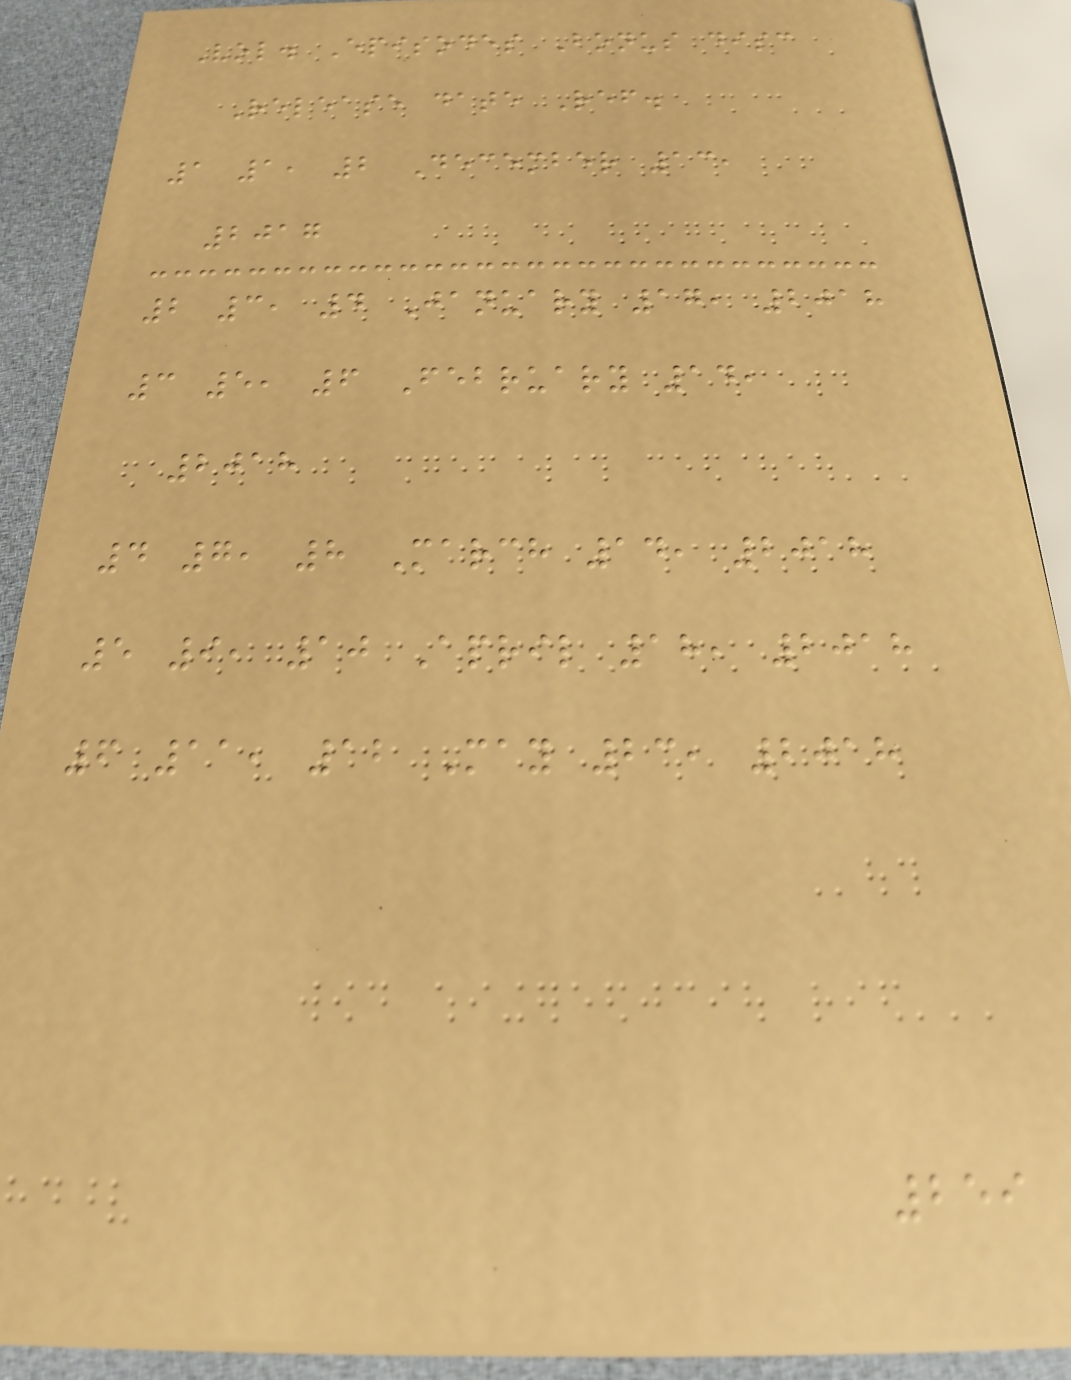Vol. Episodes Bonus disc
Release date Ref.
1 1, 2 December 13,
2017
2 3, 4 January 17, 2018
3 5, 6 February 14,
2018
4 7, 8 March 14, 2018
5 9, 10 April 18, 2018
6 11, 12 May 23, 2018
259
